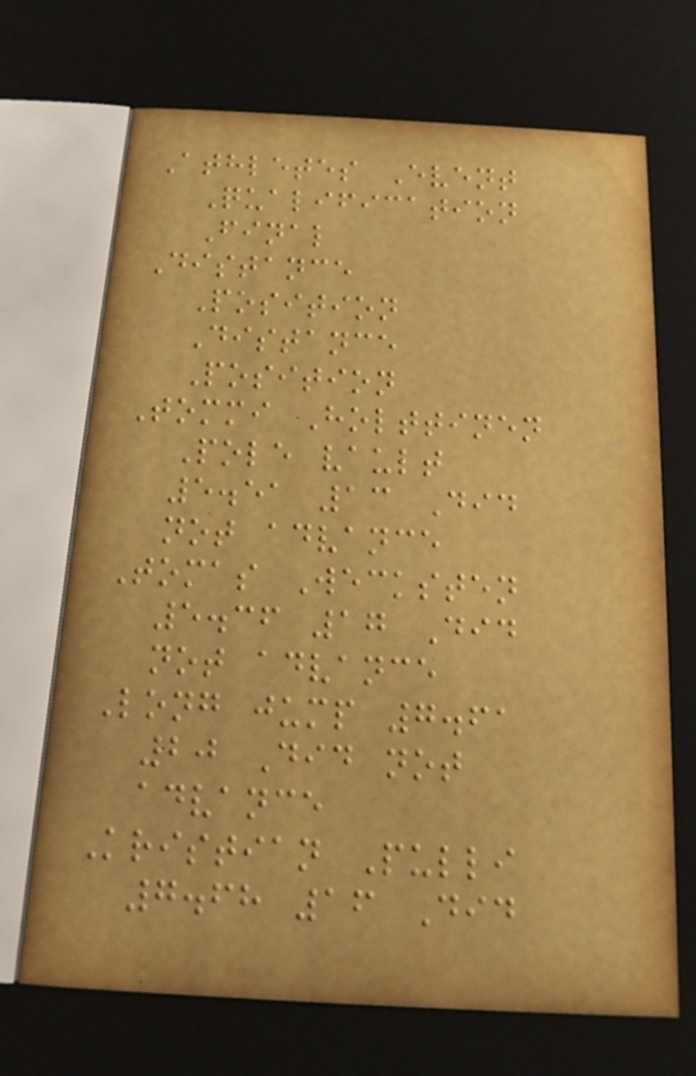Athletes Event
Qualification
Final
Distance
Position
Distance
Position
Tommi Holttinen
Pole vault
5.51 13 Did
not advance
Tomas Wecksten
5.36 17 Did
not advance
Long jump 7.61
20 Did not
advance
Kristian Pulli
7.68 16 Did
